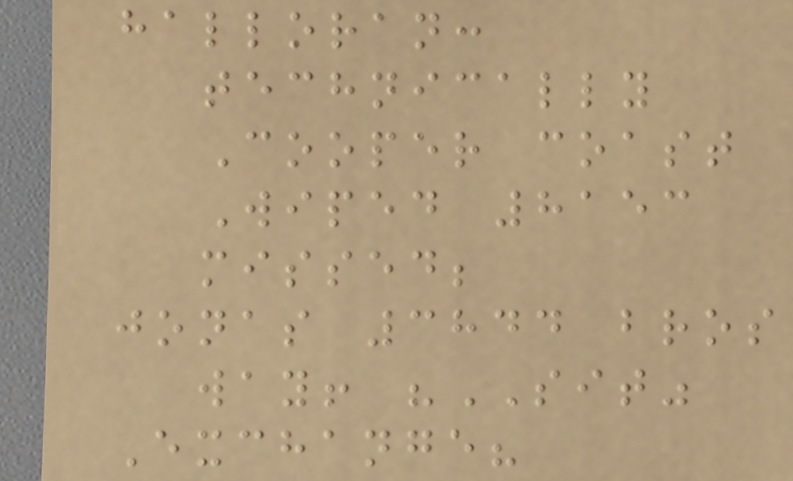halloran:
technically
Cooper coast
Wiped 8153
missed;
jonas 3844 bros
way! "SIT"
Exchange?
